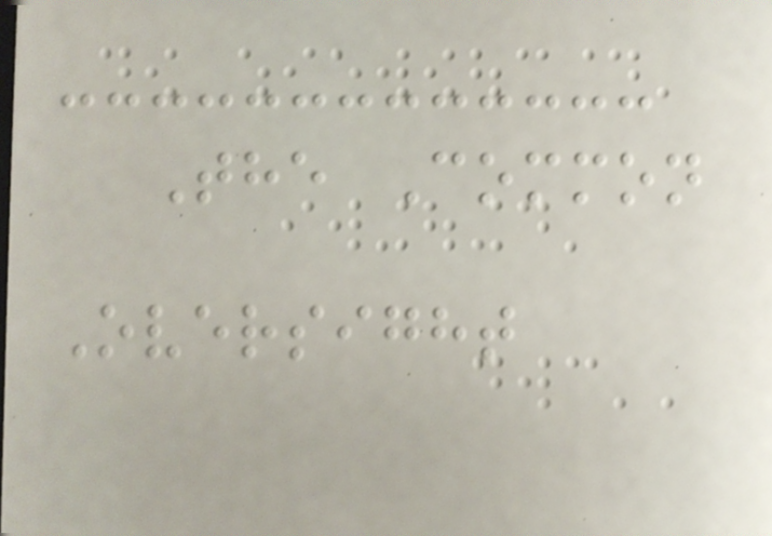The Common
Oversight
